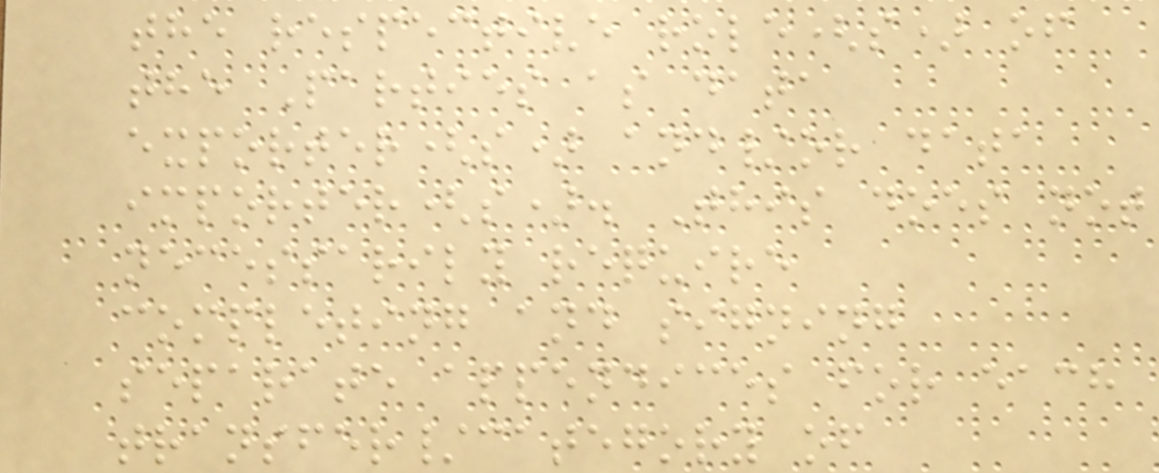the respective role(s) of
the Parties as data
exporter(s) and/or data
importer(s). This does not
necessarily require
completing and signing
separate appendices for each
transfer/category of
